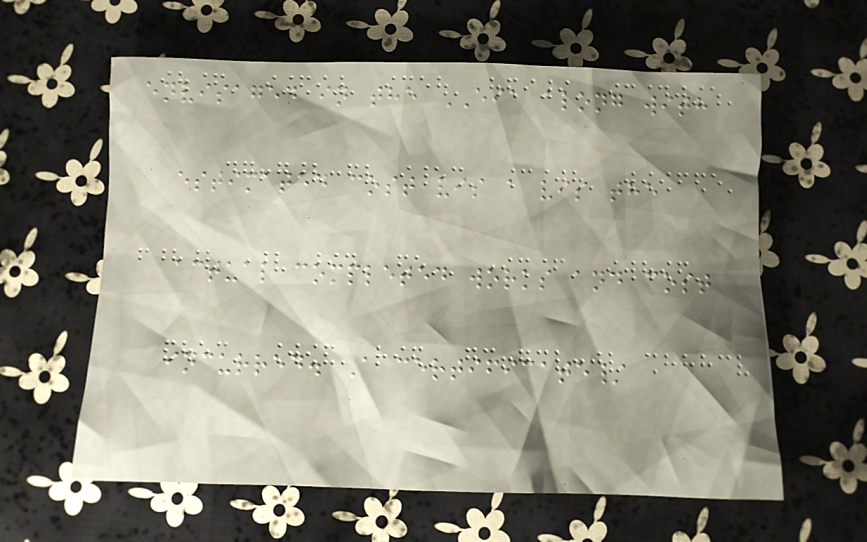envisaged in the EIA along with
estimated cost vis a vis the
actual completed works and cost
incurred. A certificate/
